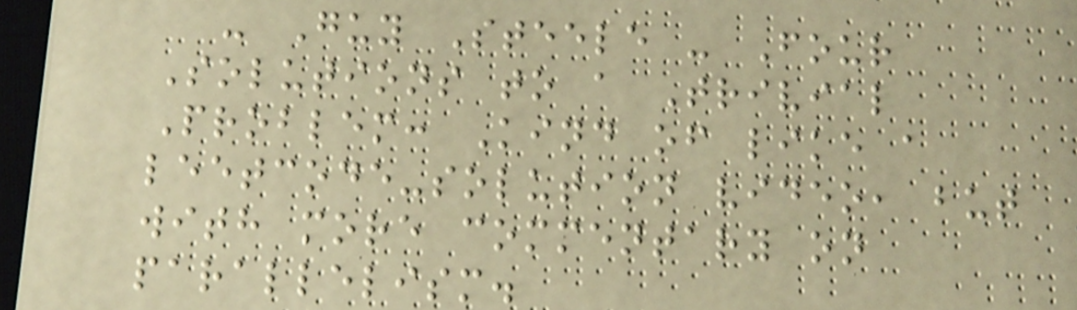- Guy Steele - Four
Solutions to a Trivial
Problem: Kind of like a
leetcode-solution video, but
with more commentary on
parallelism.
